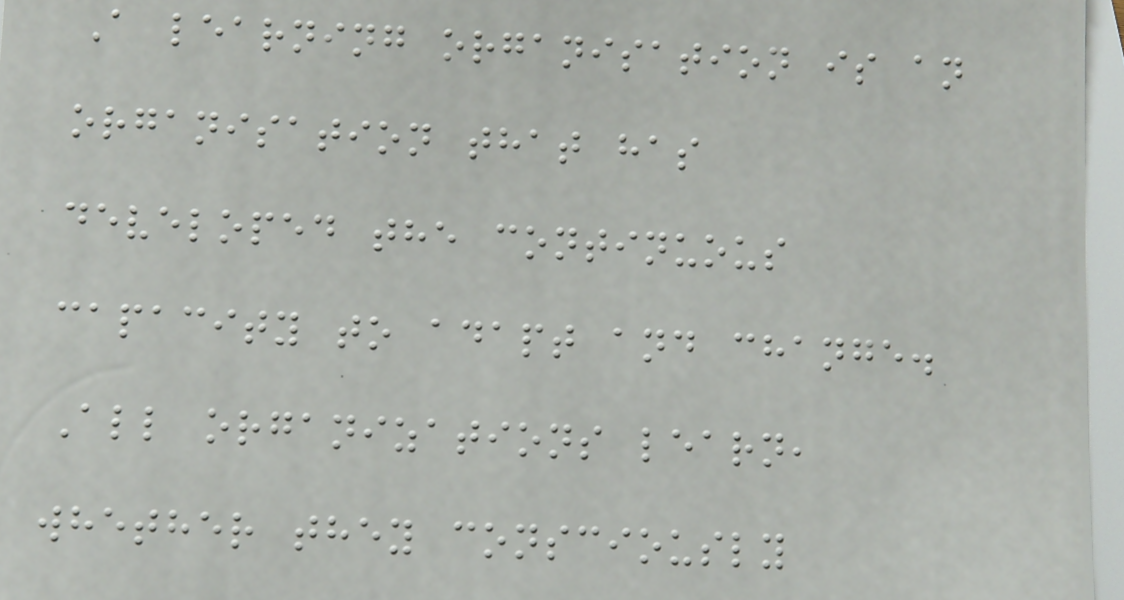A learning organisation is an
organisation that has
developed the continuous
capacity to adapt and change.
All organizations learn,
whether they consciously
